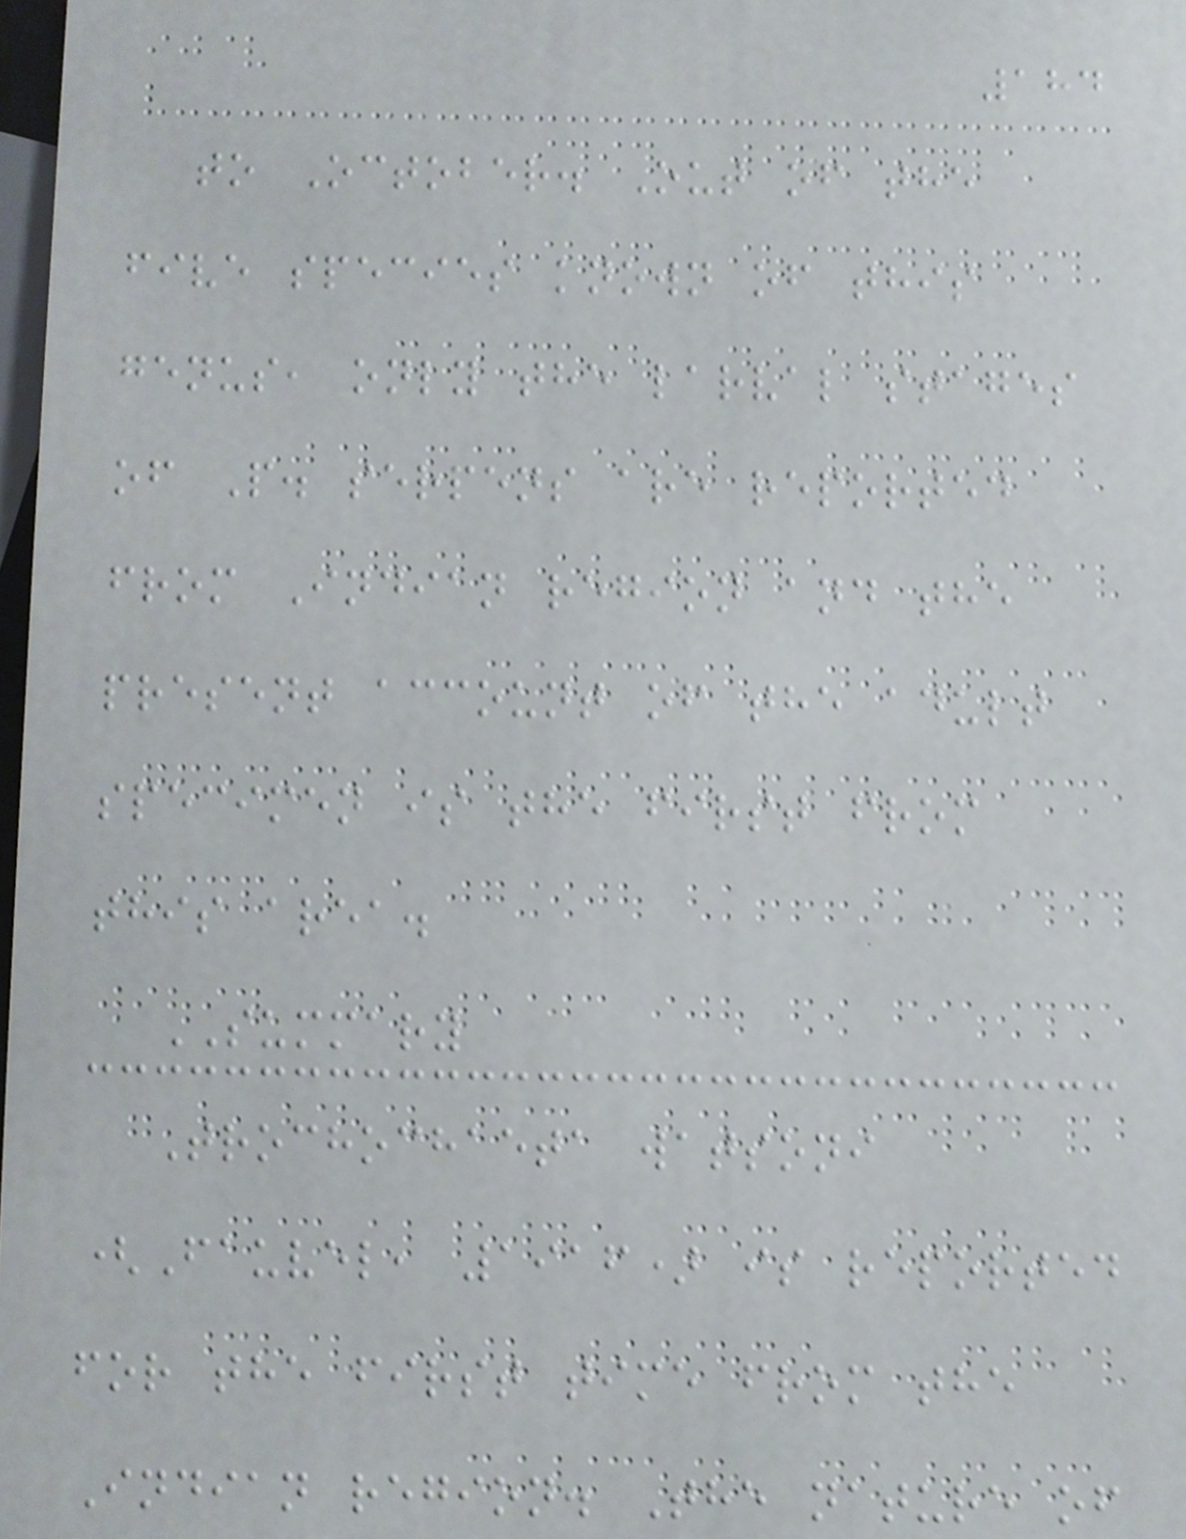184
to October. Out of the
five species known of this
genus, only the larval stages
of P. serpens are reported
from Indian region and the
present account of the adult
specimen is the first from
this area.
SUMMARY
Trochochaeta watsoni
(Fauvel, 1916) is reported
for the first time from the
Indian region. The nature of
